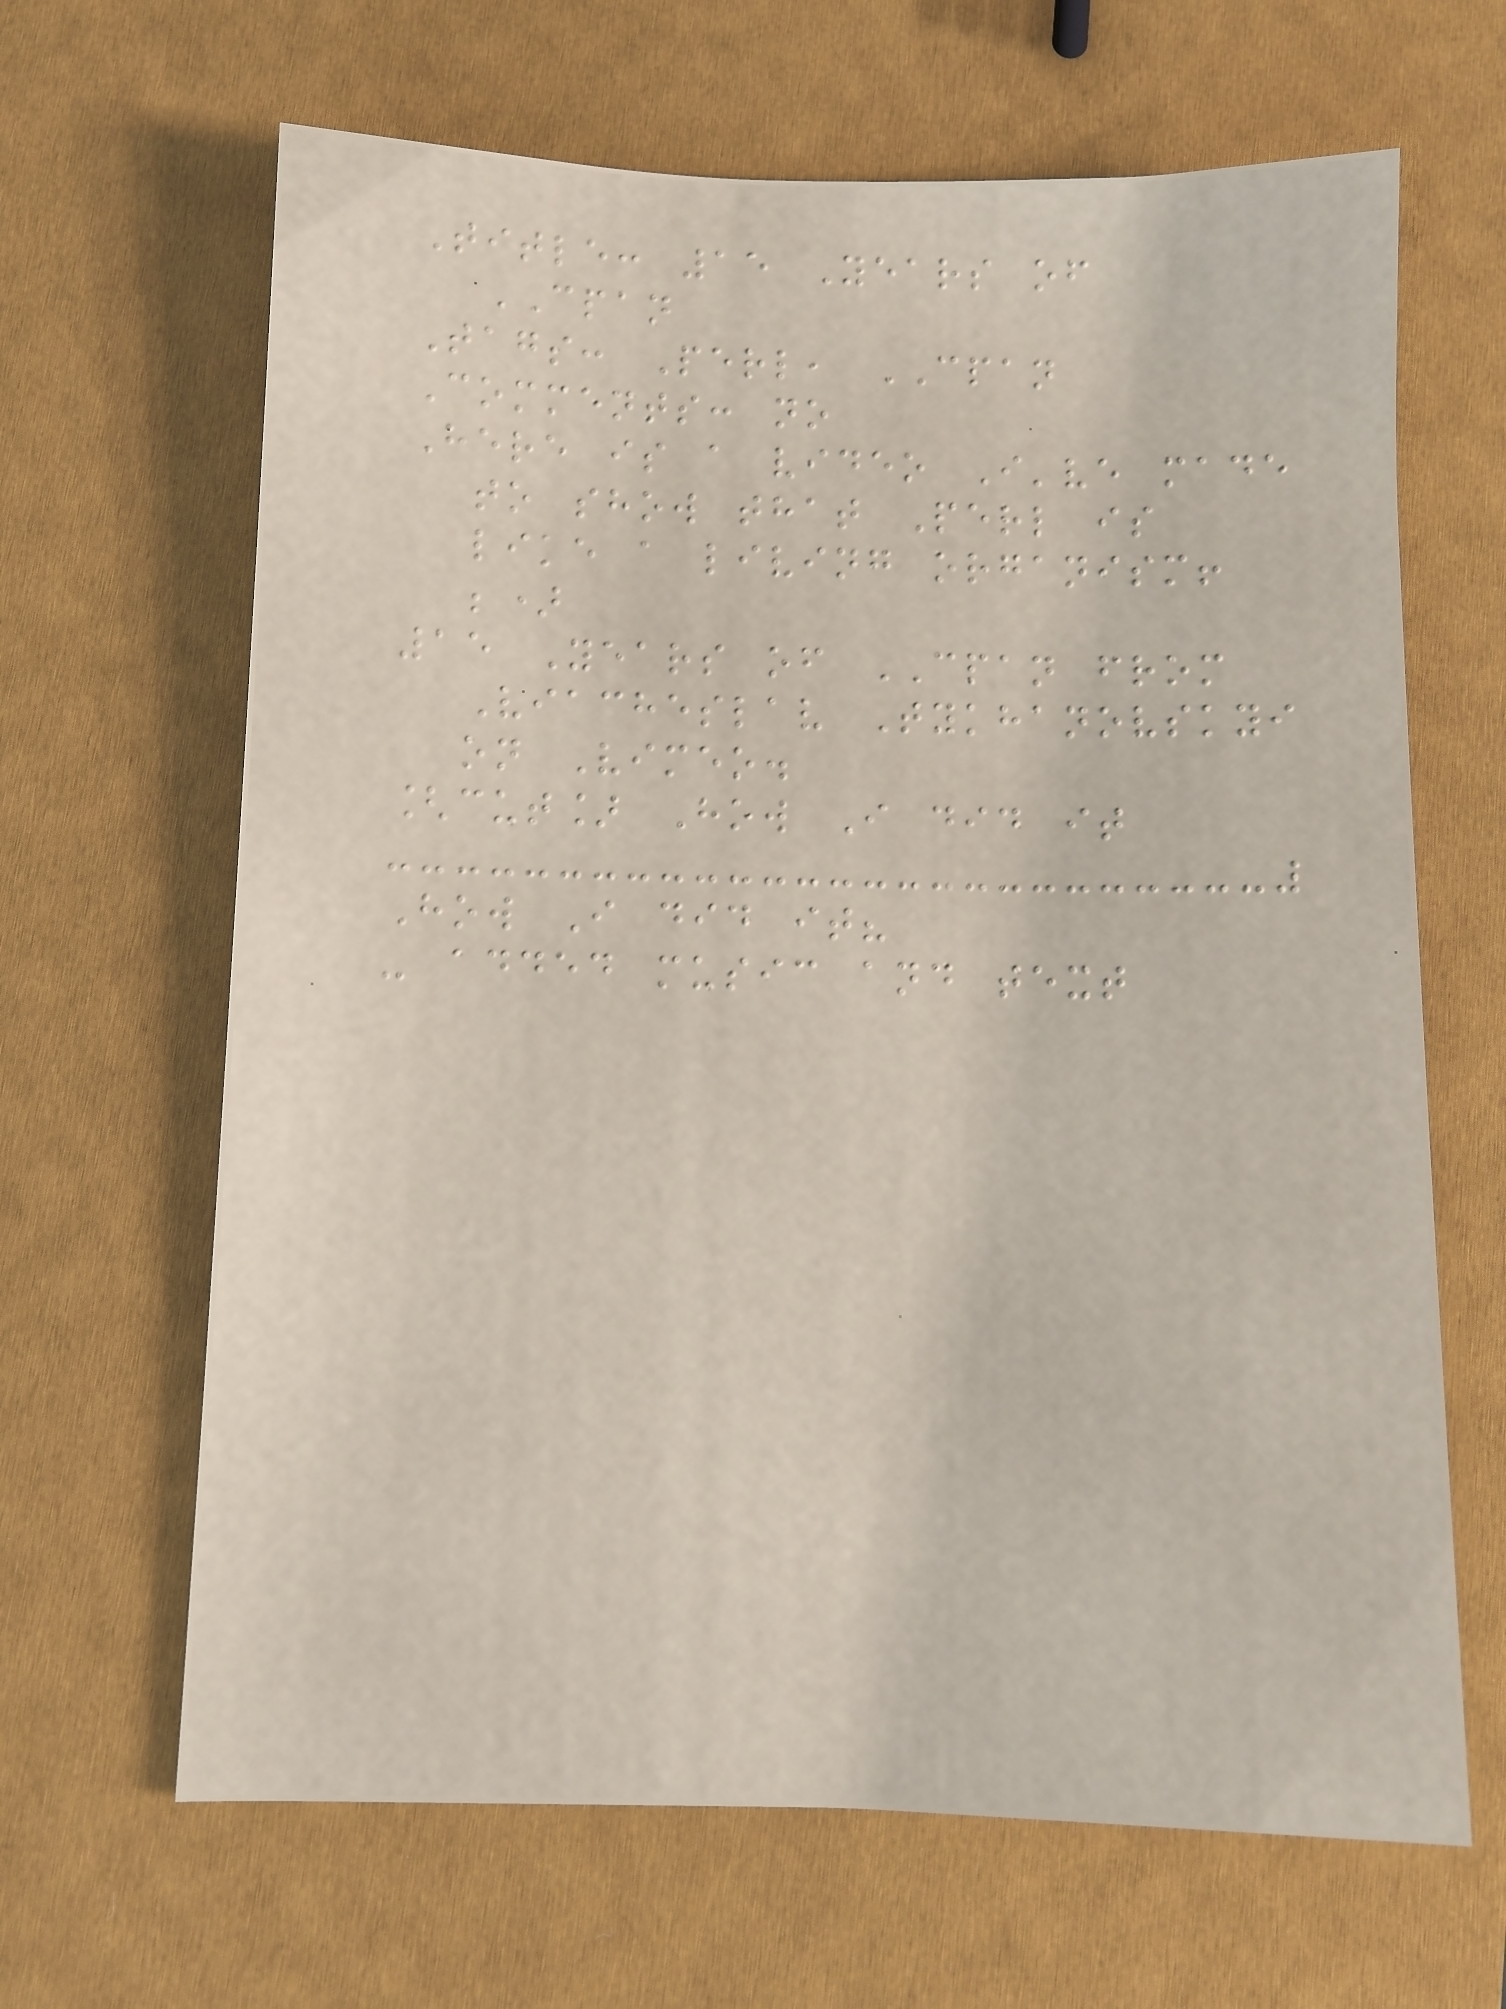Title: 15 Years of
CPAN
Tags: Perl, CPAN
Comments: no
Here is a video I've made
to show that Perl is
like a living organism!
;)
15 Years of CPAN from
Viacheslav Tykhanovskyi
on Vimeo.
[cut] How I did it
How I did it?
- added music and text
